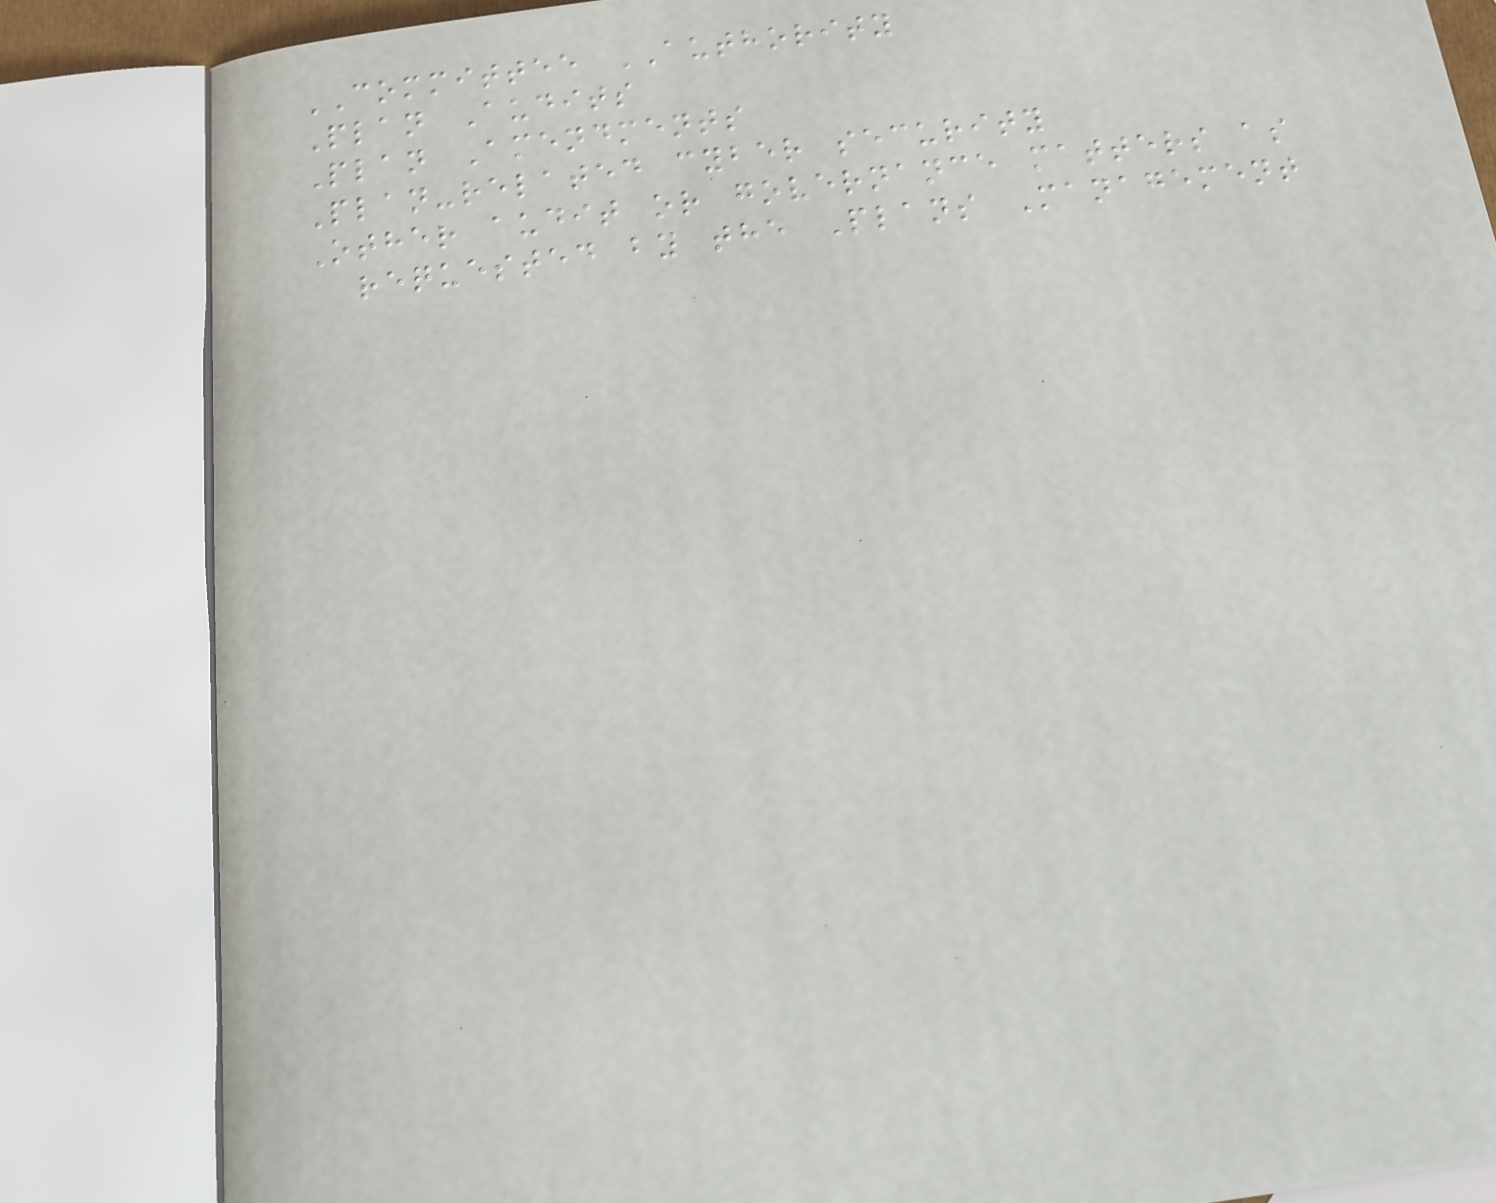COMMITTEE AUTHORITY
Plan Audits
Plan Amendments
Plan-related cyber security
Other audit or governance matters as
requested by the Plans Management
